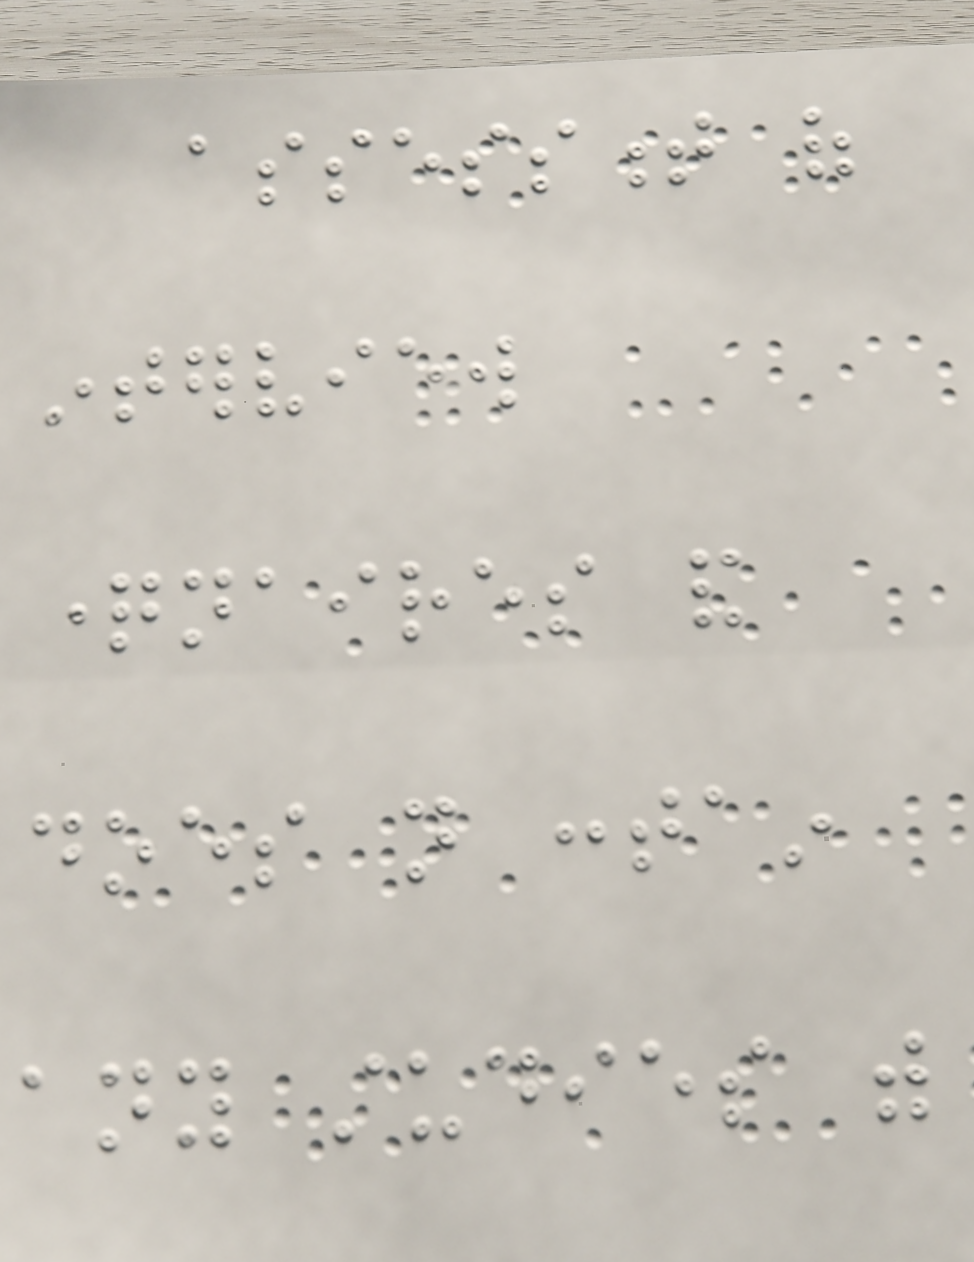assessment of
interview
questionnaires and
does not contain
any studies with
